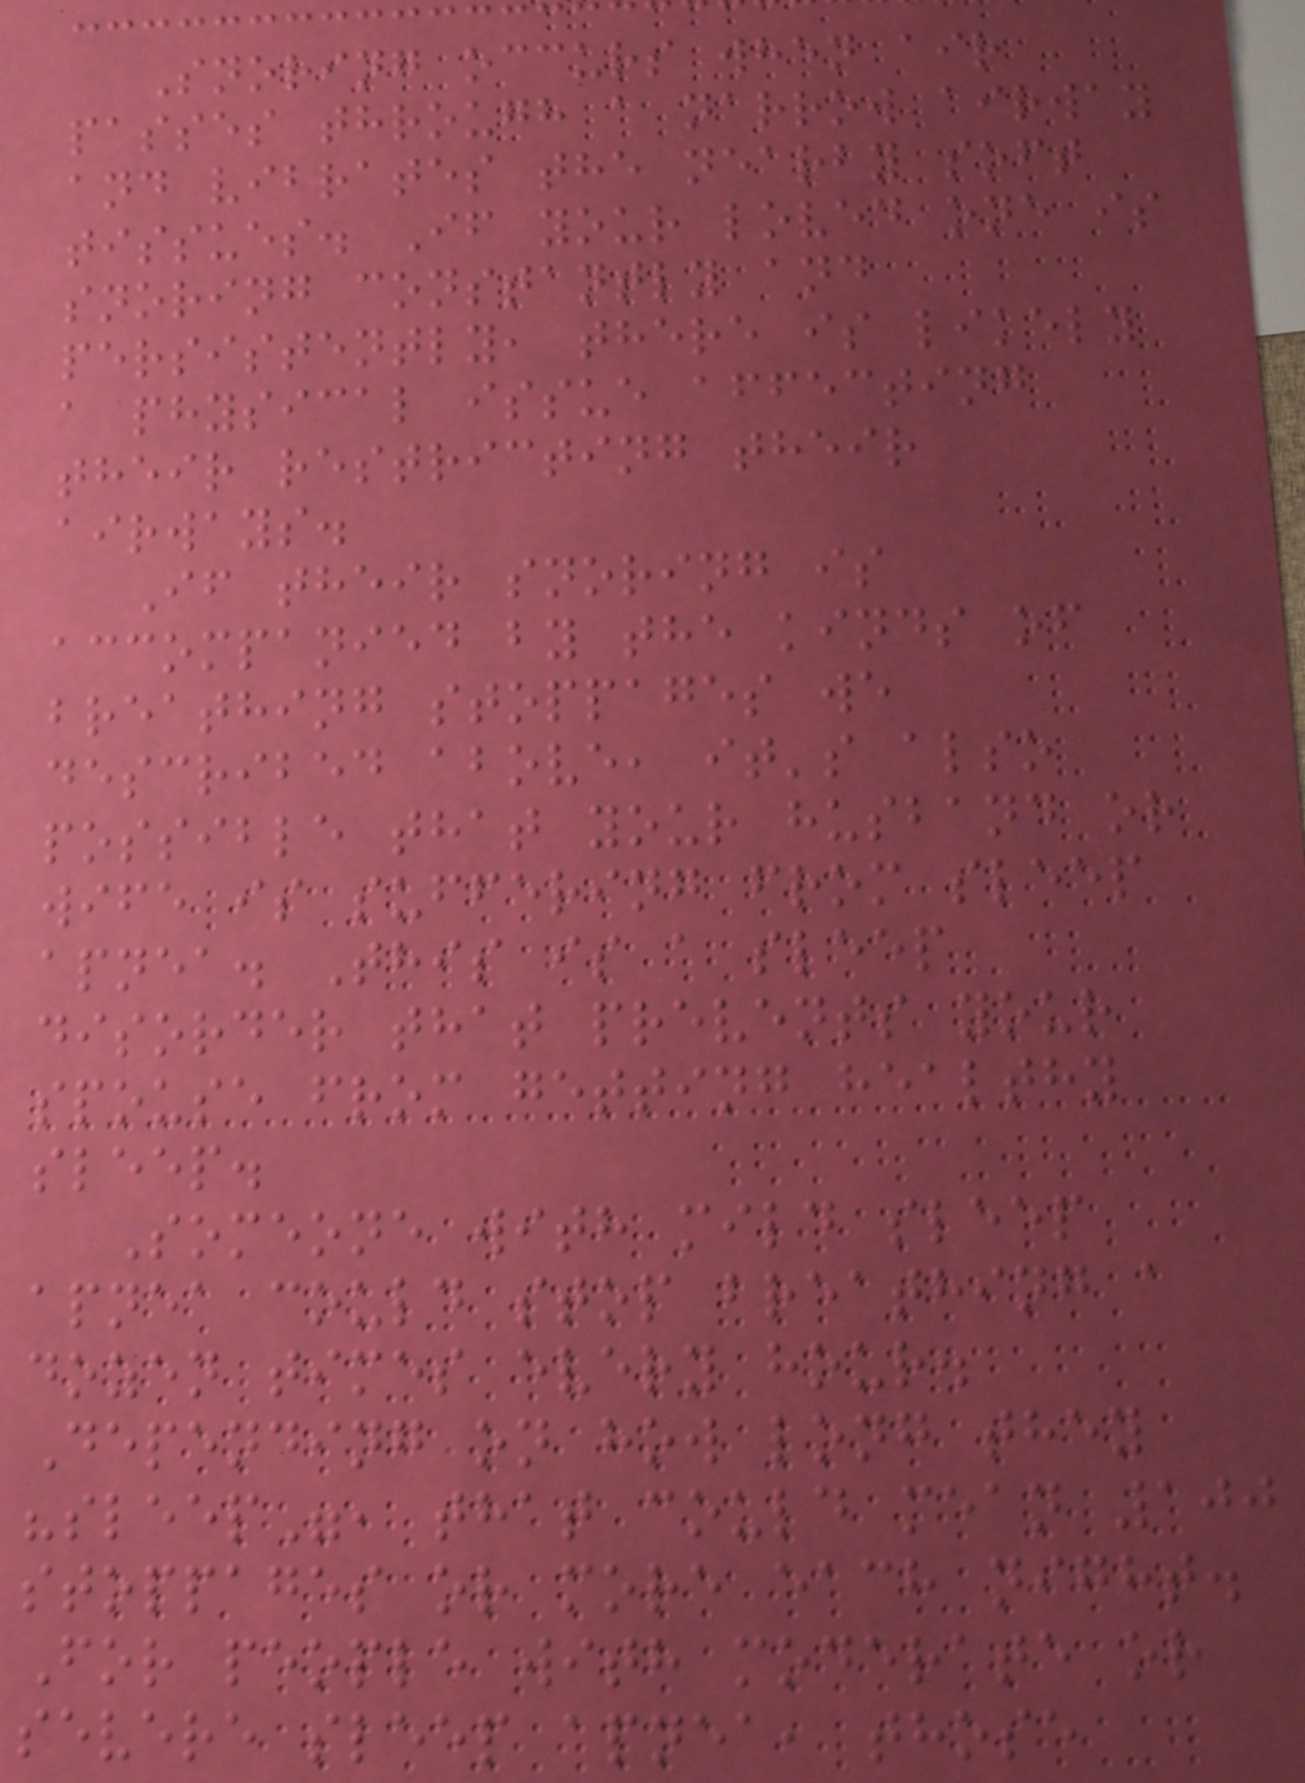Snoring occurs when air
passes through a narrow airway
and vibrates the nearby soft
tissues. If your loved one is
snoring constantly and
persistently, there is likely
a physical issue affecting
their restricting their
airways.
If their snoring is
accompanied by the kinds of
breathing stoppages we
described above, it's also
possible that your husband or
wife is suffering from sleep
apnea. This is a sleep
disorder that prevents your
spouse from getting healthy
sleep.
Someone with mild sleep
apnea could stop breathing a
dozen times every hour.
Depending on how long they
"sleep", that could mean 100
stoppages or more each night.
For people with moderate or
severe sleep apnea, those
